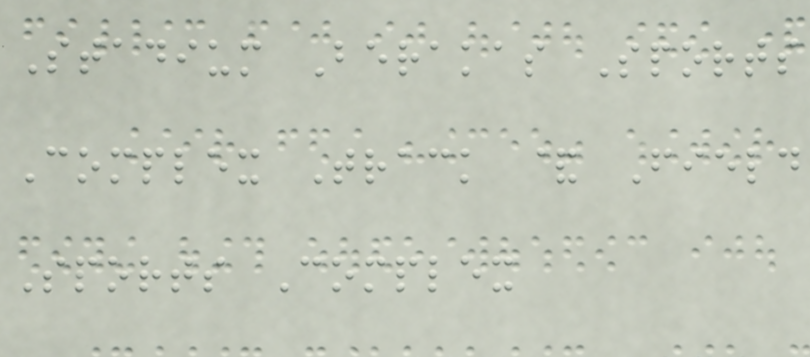Stadium Berakas Sports
Complex Track & Field
Sports Complex
